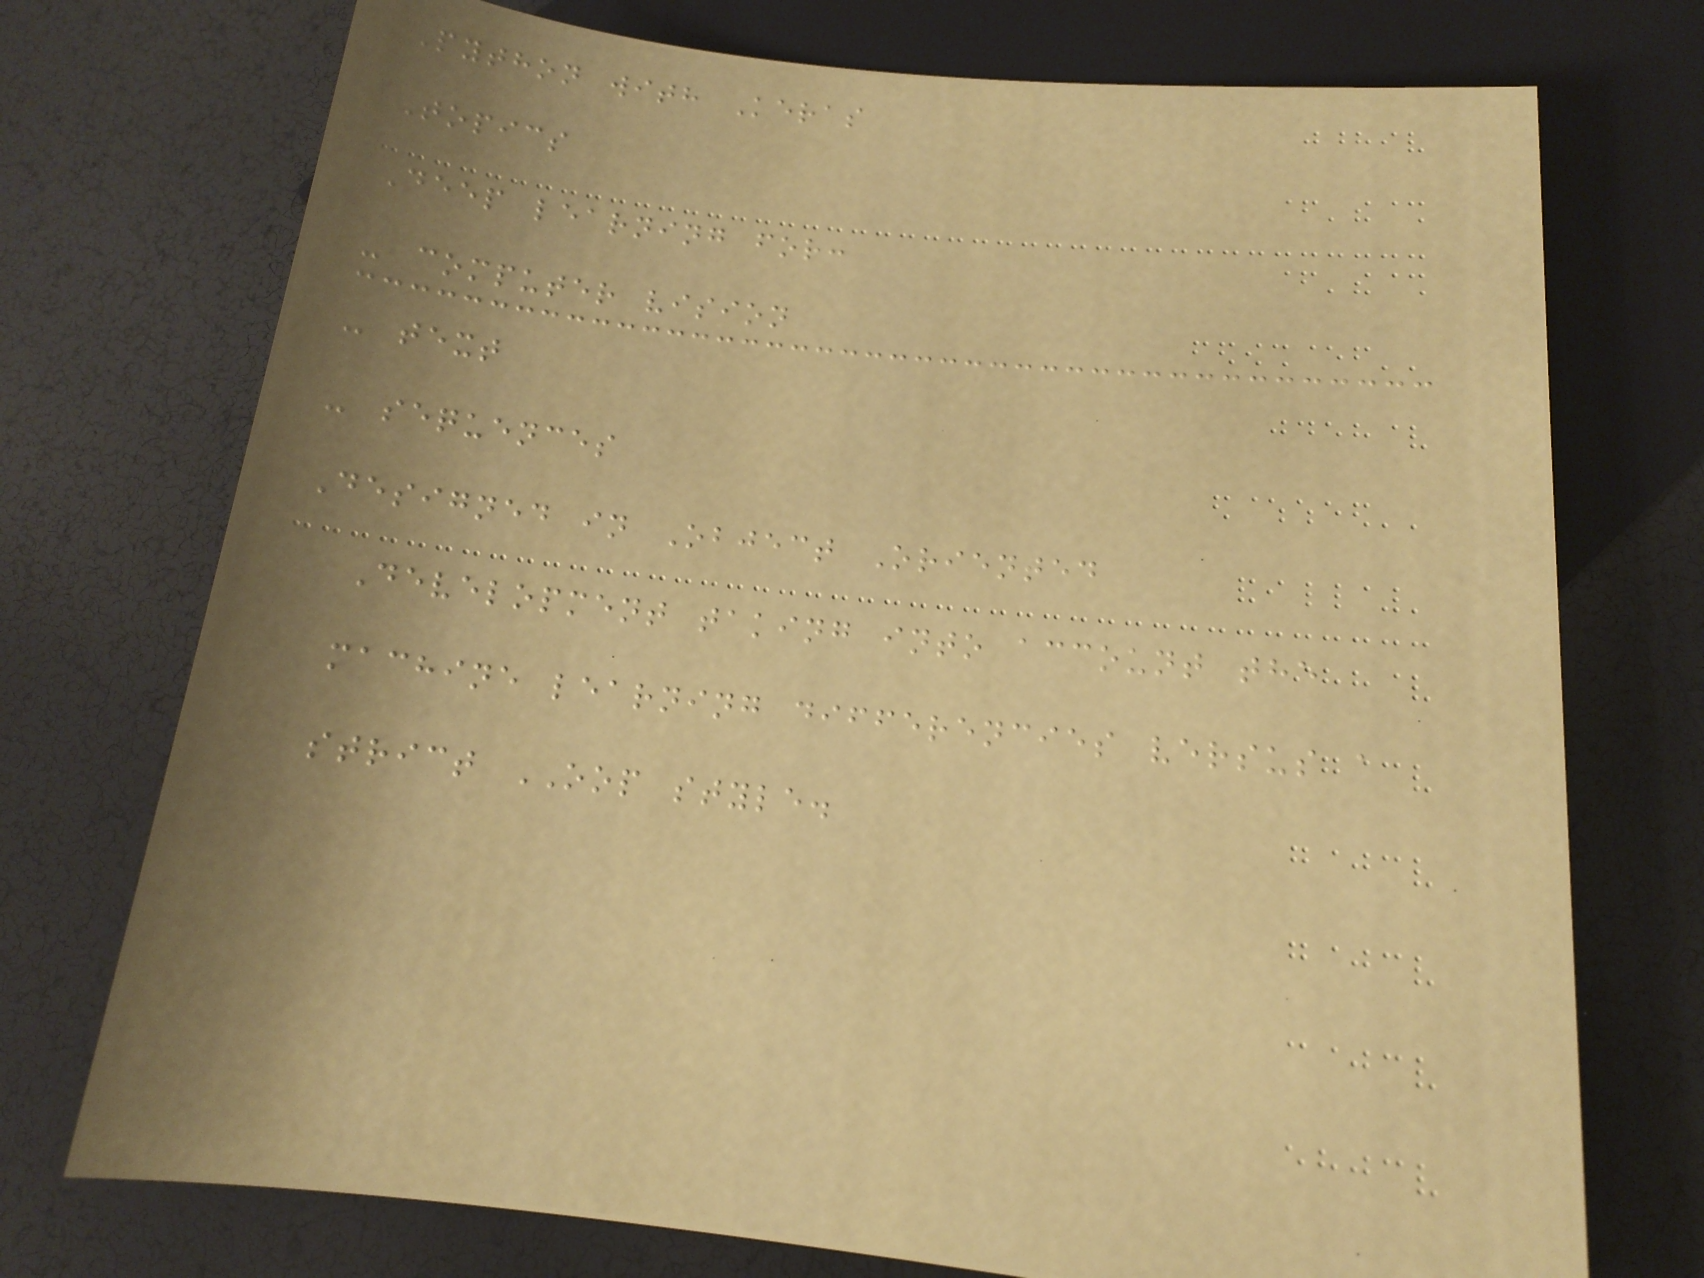Python with Keras
Topics
Deep learning for:
- computer vision
- text
- sequences
Designed in Object Oriented
Development taking into account the
machine learning differencies versus a
strict OOP style.
